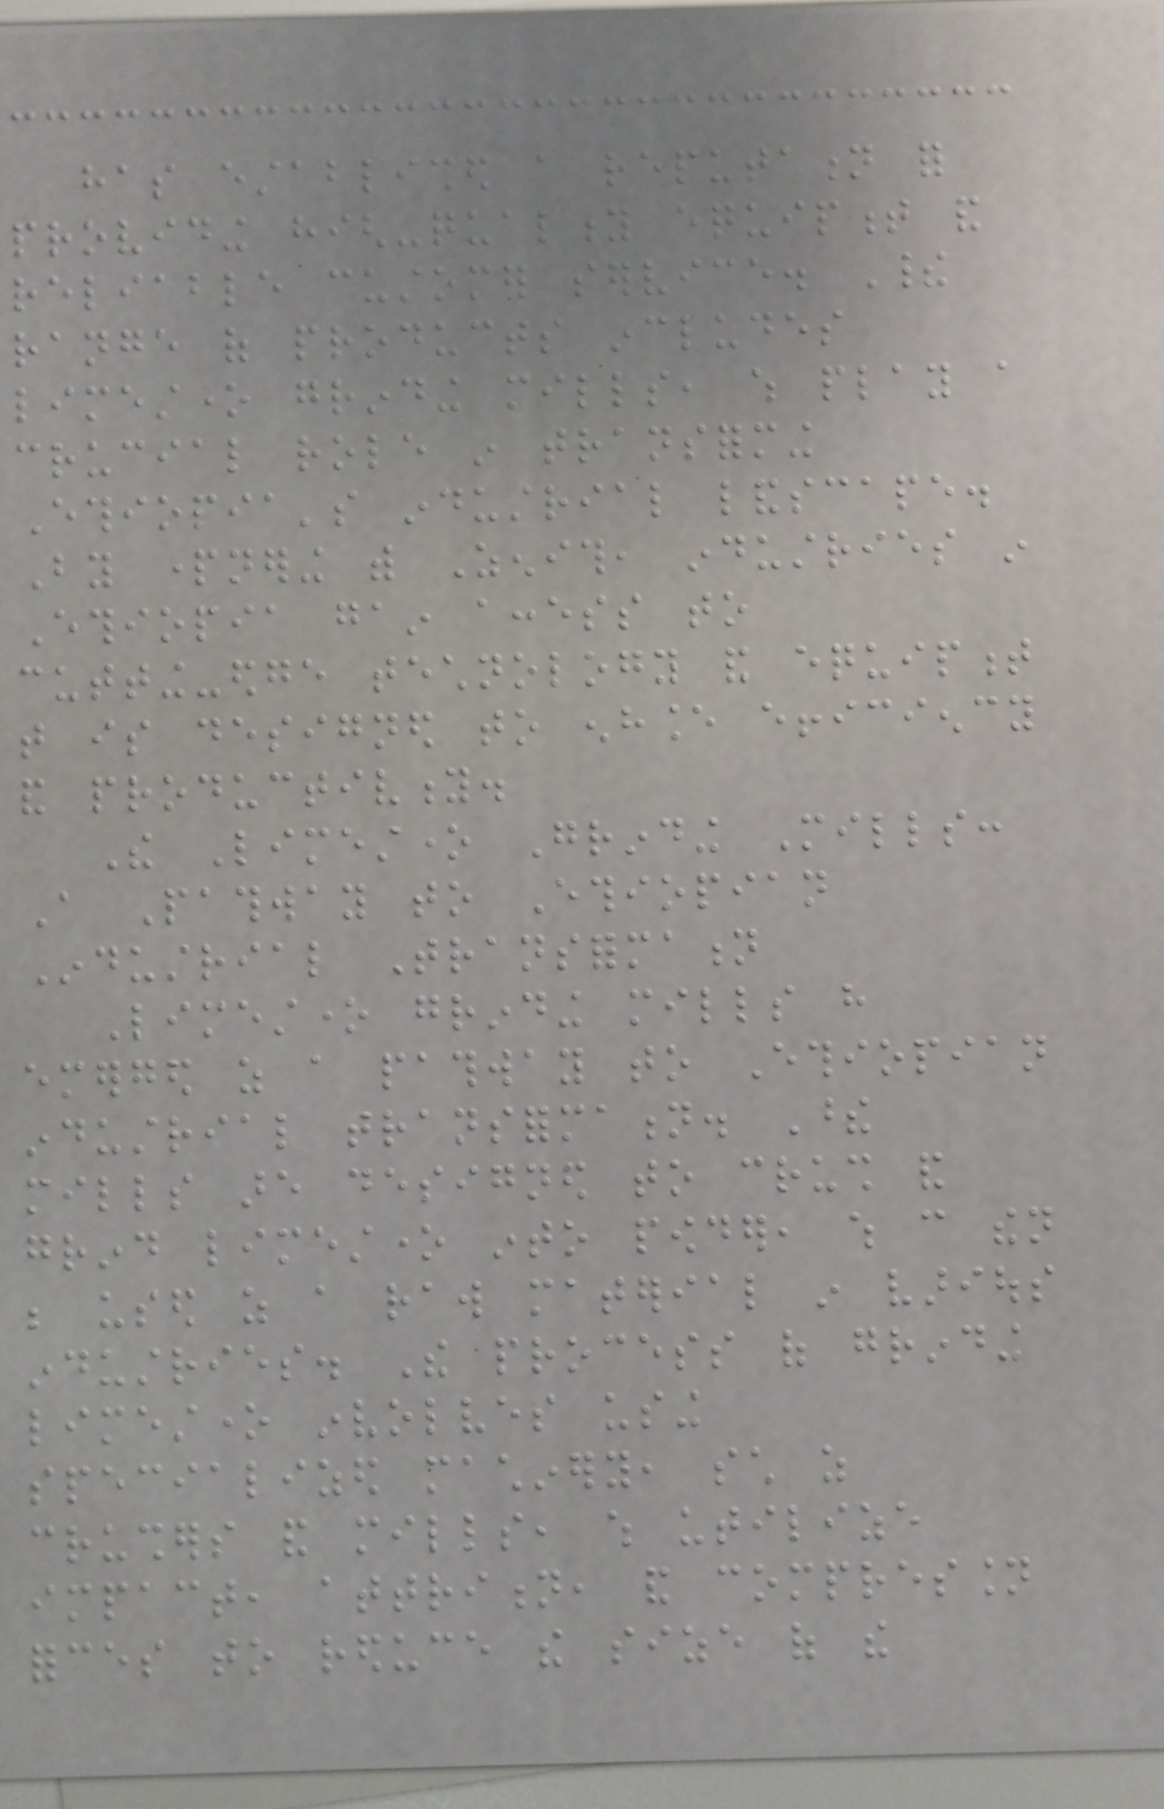has established a reputation for
providing high-quality equipment and
reliable customer service. Their
range of products includes
limestone grinding mills, which play a
crucial role in transforming
Ethiopia's industrial landscape.
By partnering with Zenith, industries in
Ethiopia gain access to
cutting-edge technology and equipment
that is designed to enhance efficiency
and productivity.
The Limestone Grinding Mills:
A Pathway to Ethiopian
Industrial Transformation
Limestone grinding mills have
emerged as a pathway to Ethiopian
industrial transformation. These
mills are designed to crush and
grind limestone into powder, which can then
be used as a raw material in various
industries. The process of grinding
limestone involves using
specialized machinery, such as
crushers and mills, which utilize
impact, attrition, and compression
forces to reduce the size of the
